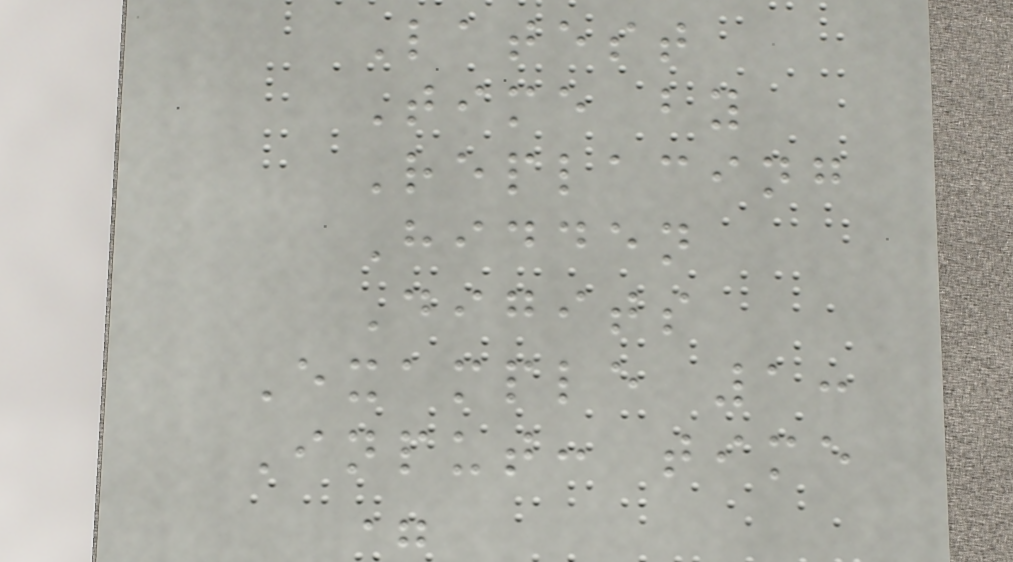Latest
Time by
Replacing
Hidden
Digits
Example 1:
Input: time
=
